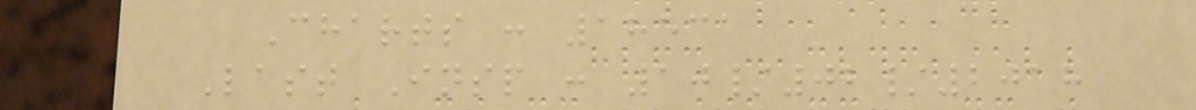Charts : 18531
Last Insp : 10/02/2018
